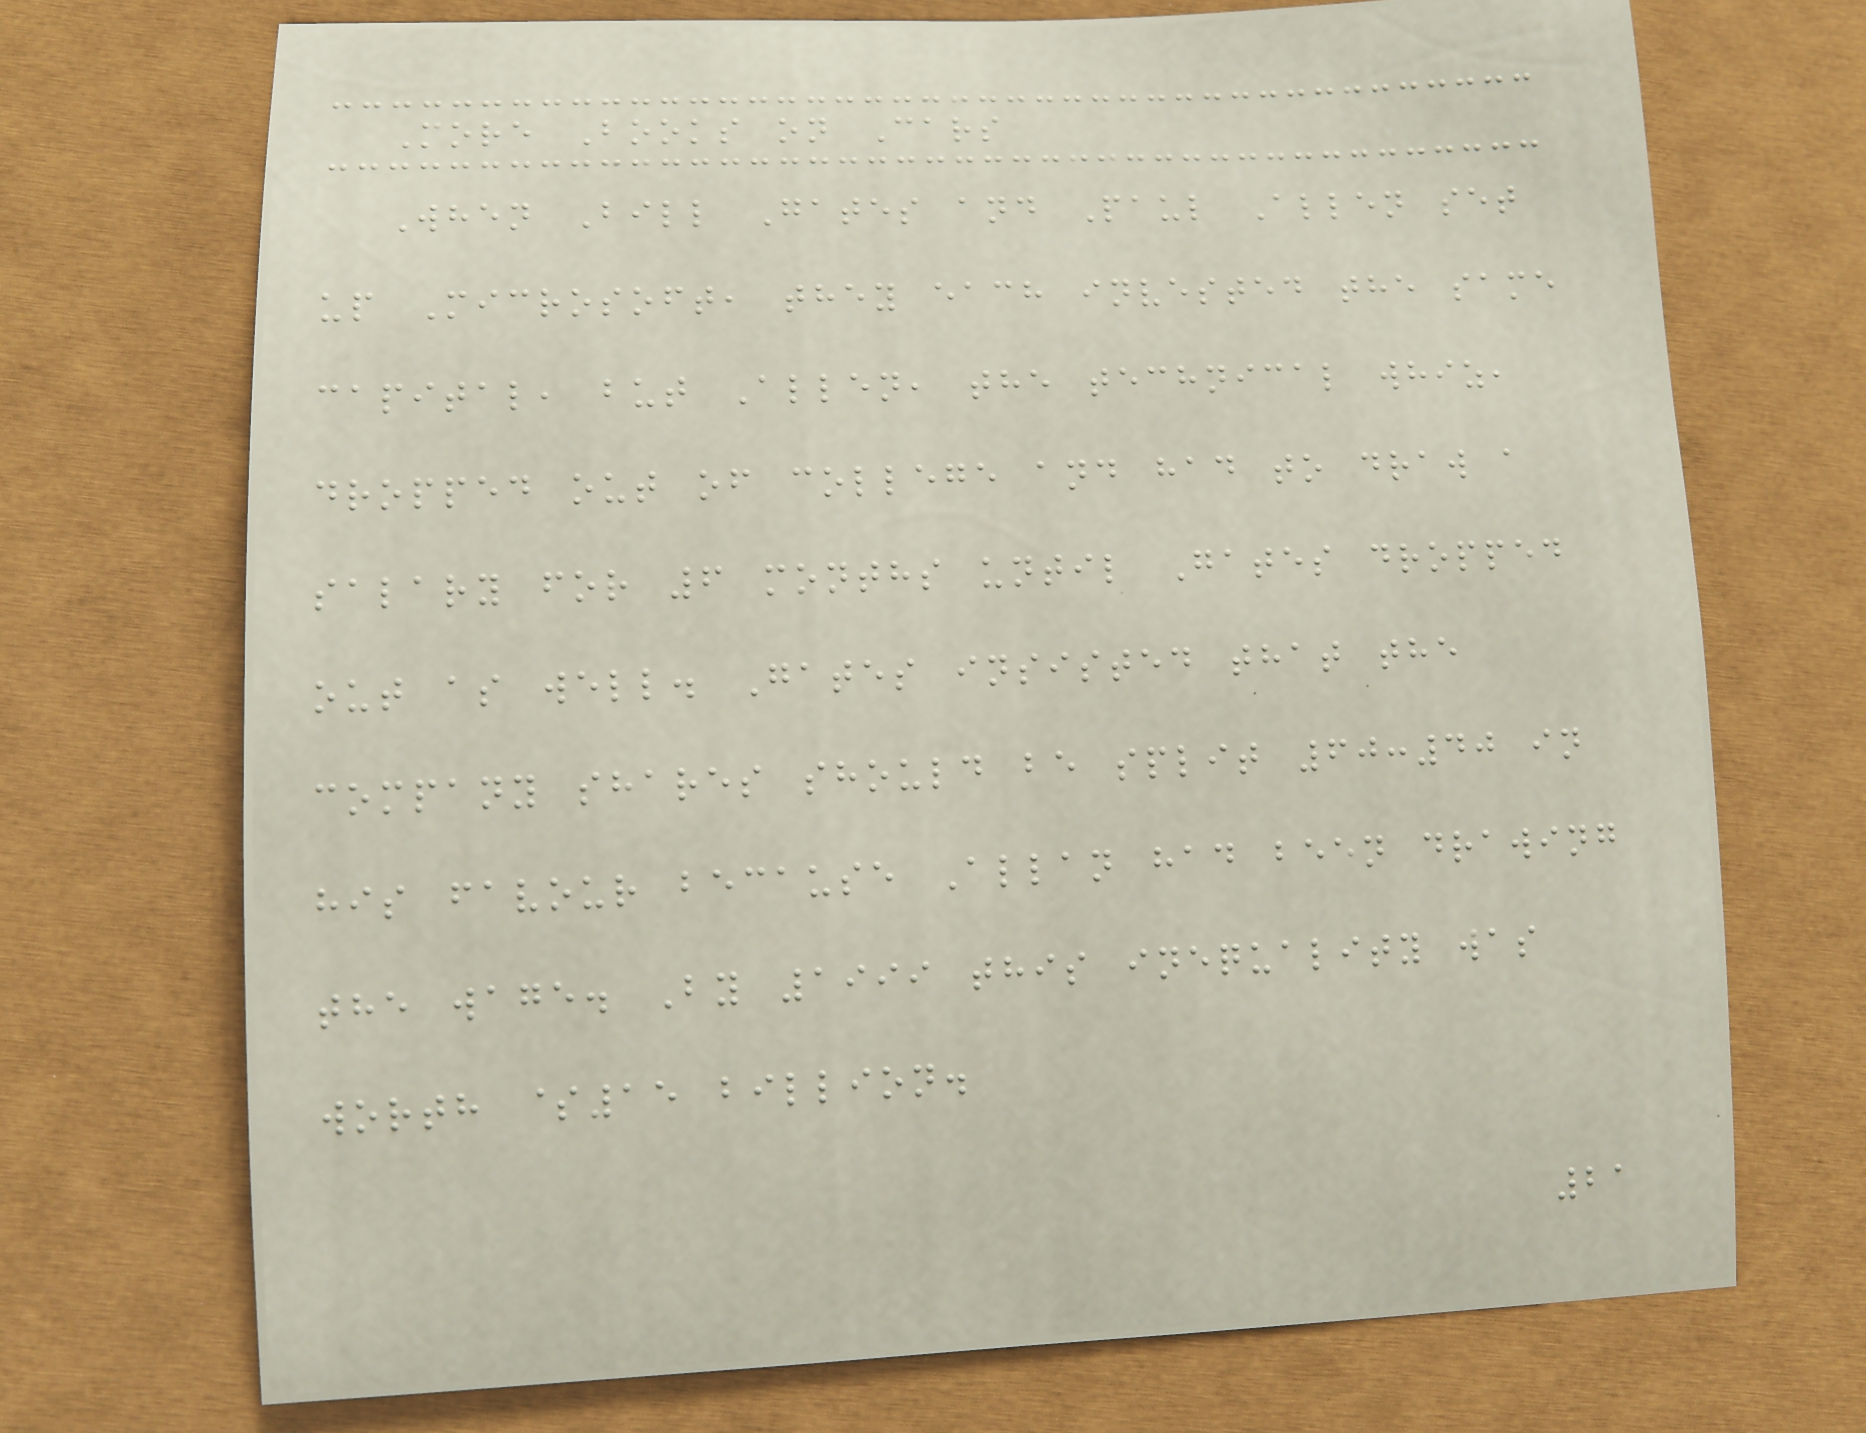More Books on Cars
When Bill Gates and Paul Allen set
up Microsoft, they each invested the same
capital, but Allen, the technical whiz,
dropped out of college and had to draw a
salary for 6 months until Gates dropped
out as well. Gates insisted that the
company shares should be split 60:40 in
his favour because Allan had been drawing
the wage. By 1999 this inequality was
worth $15 billion.
21
